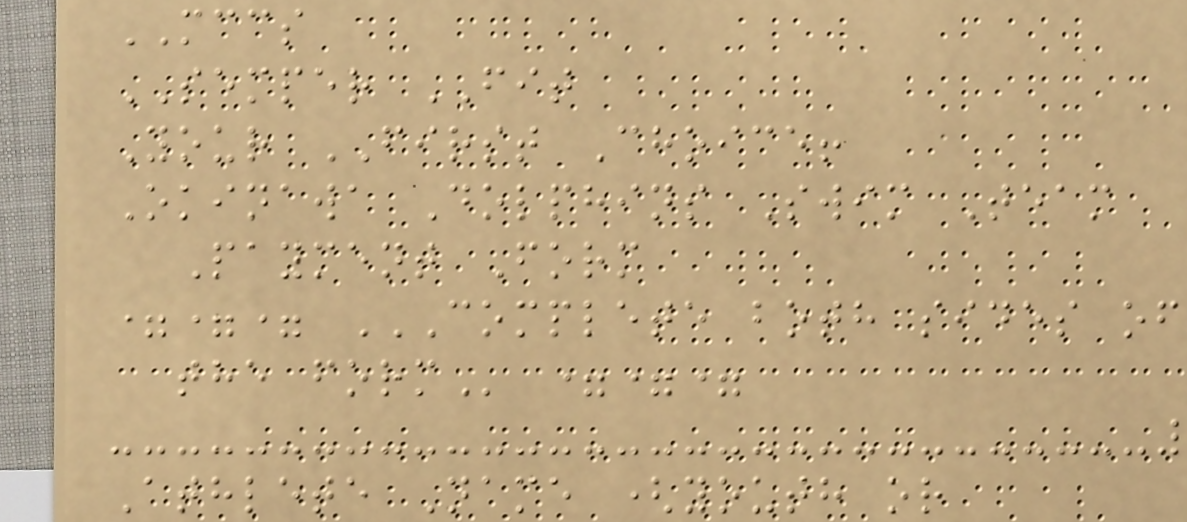MCCS
SEMPER FIT
Your FIRST Choice!
Okinawa Dolphins Swim Team
Payment Form
=== COMPLETE BOTH SIDES OF
THE FORM ===
Athlete Name (youth or
